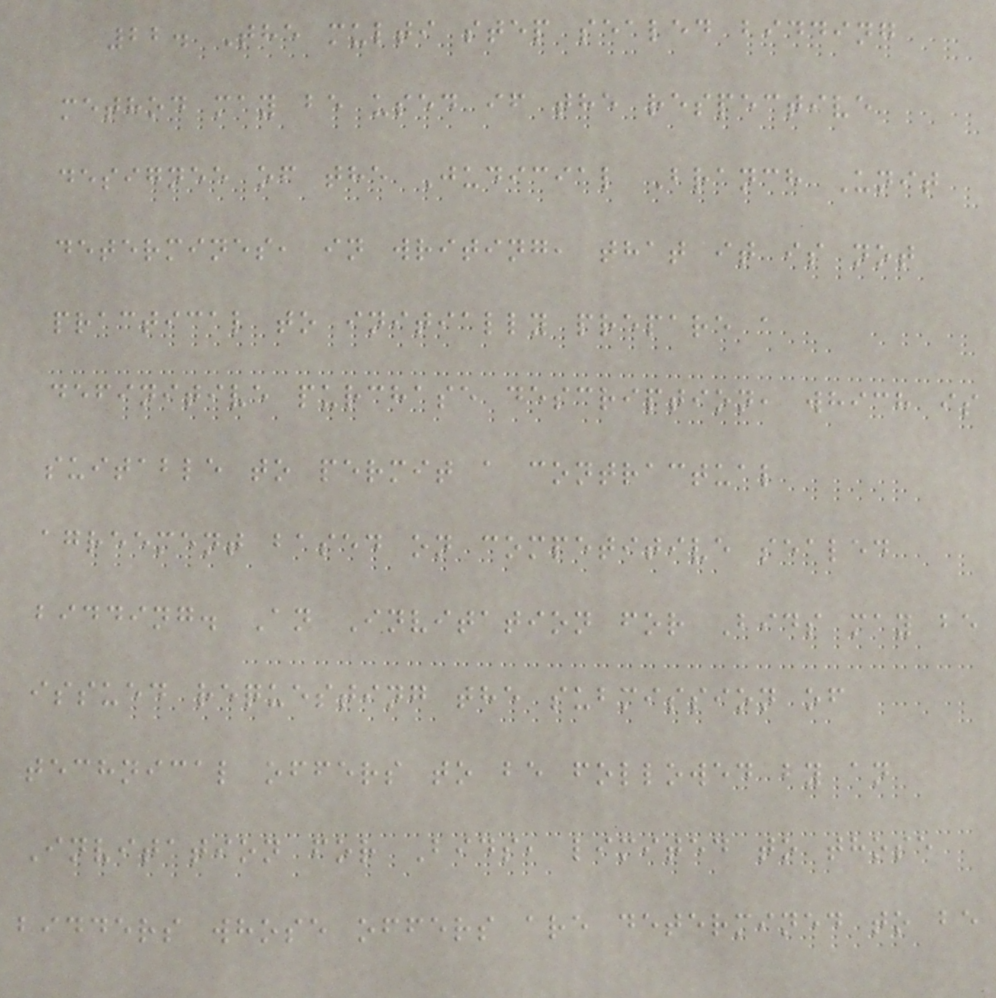22. The multi step sealed bidding
method may be used if the respective
designee of the Judicial Branch Unit
determines, in writing, that it is not
practical to initially prepare a
definitive purchase description, which is
suitable to permit a contractual
agreement based on competitive sealed
bidding. An Invitation for Bids may be
issued requesting the submission of
technical offers to be followed by an
Invitation for Bids, limited to those
bidders whose offers are determined to be
